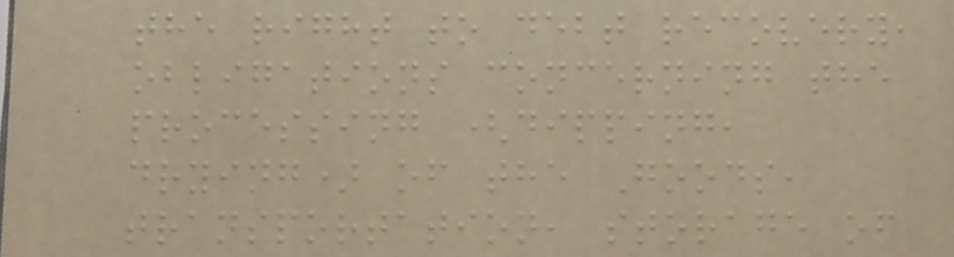the right to debt recovery,
obligations concerning the
processing (dipping,
drying) of the Goods,
transportation, storage of
